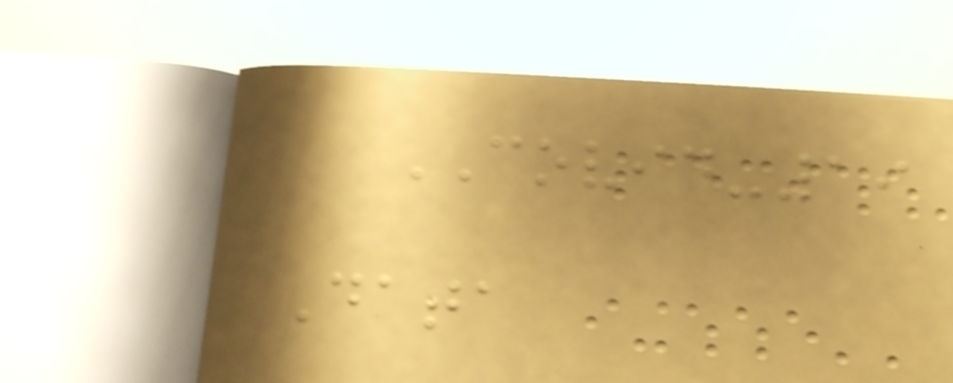COVID-19
Data
